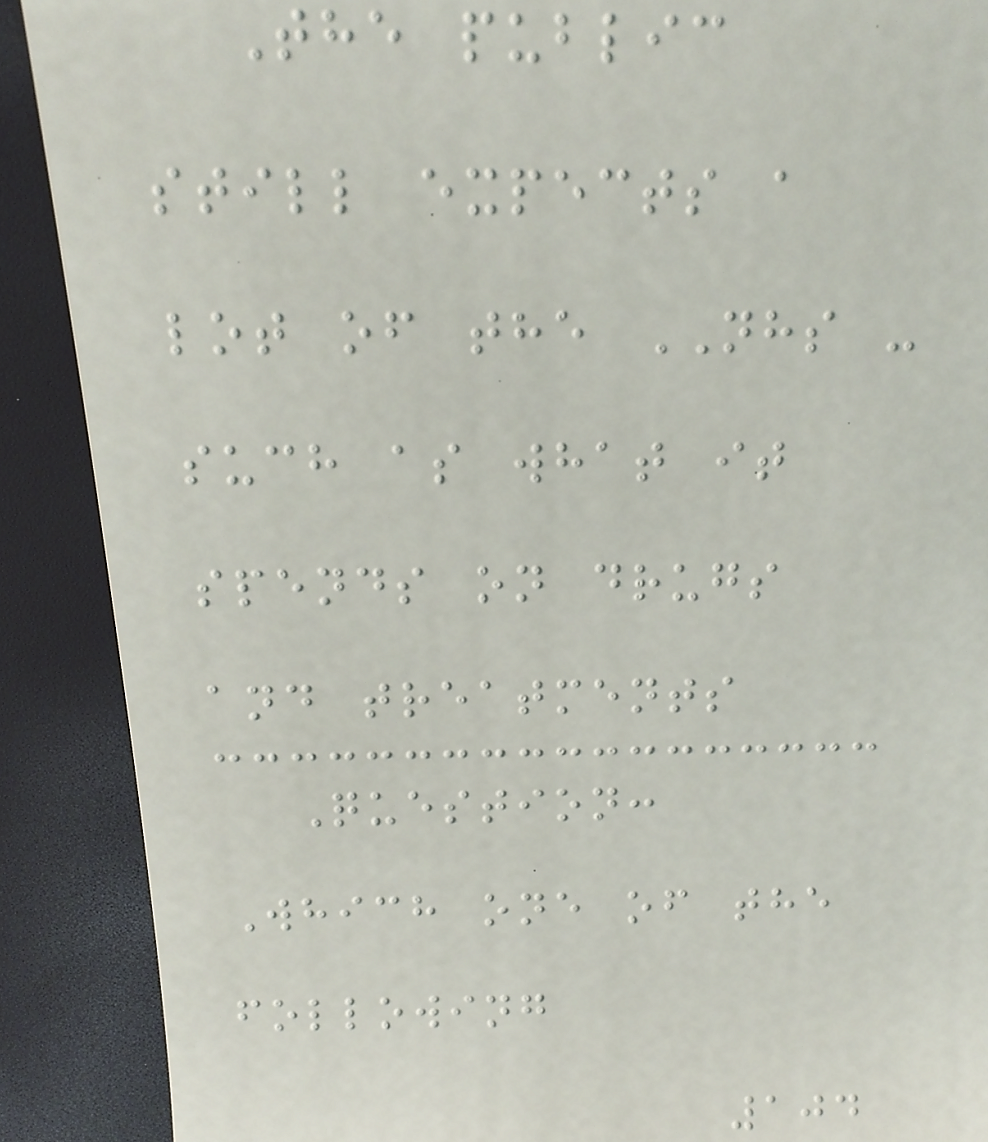The public
still expects a
lot of the NHS -
such as what it
spends on drugs
and treatments
Question:
Which one of the
following
104
